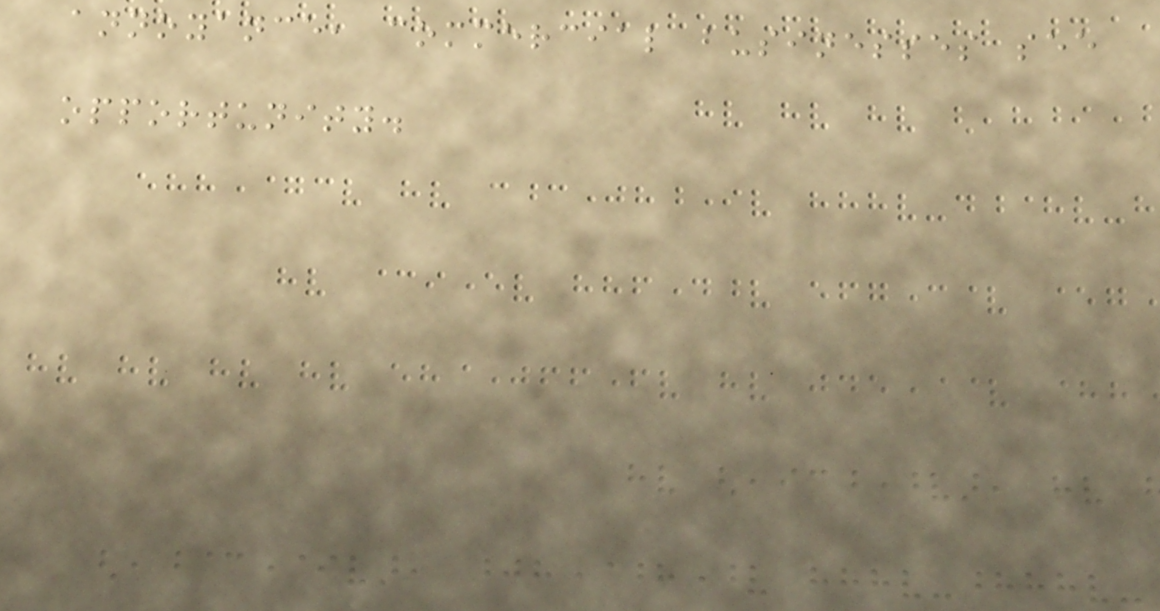annoyance, commercial businesses see
opportunity.
